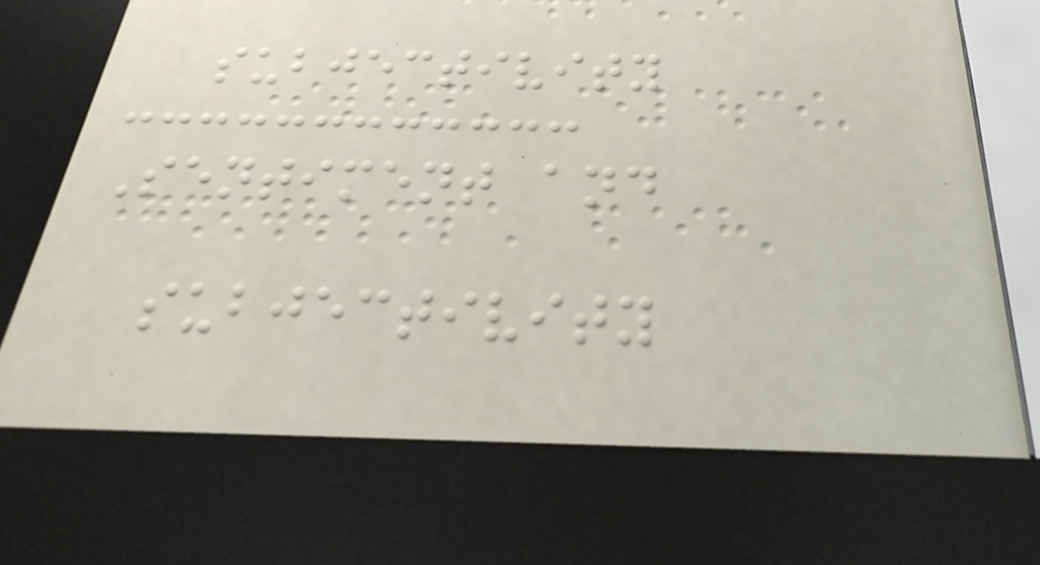subjectivity
Sentiment and
subjectivity
